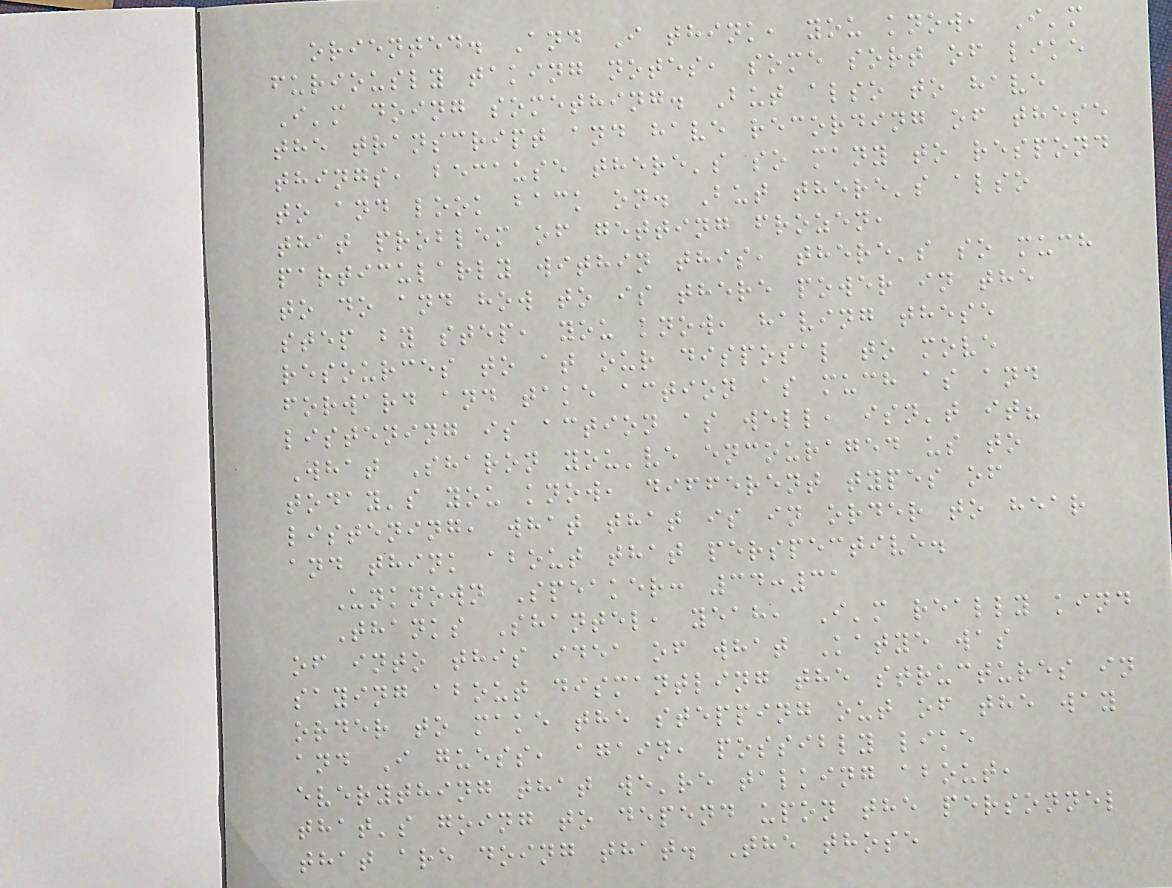oriented. And I think, you know, I'm
furiously taking notes, some sort of like
I'm doing something. But also to have
the transcript and have recording of these
things, because there's so many to respond
to and look back on. But there's also
that problem of getting frozen,
particularly within this, there's so much
to do and how to is there power in the
step by step, you know, having these
resources to at our disposal to move
forward and take action as much as and
listening is action as well, isn't it?
What Sharon you've encouraged us to
today's you know, different types of
listening, what that is in order to hear
and think about that perspective.
Unknown Speaker: 34:31
Thanks Shantel, yeah, I'm really kind
of into this idea of what Katye was
saying about dismantling the structures in
order to make the stepping out of the way
and I guess, again, possibly like
everything that we're talking about,
that's going to depend upon the personnel
that are doing that. The those
